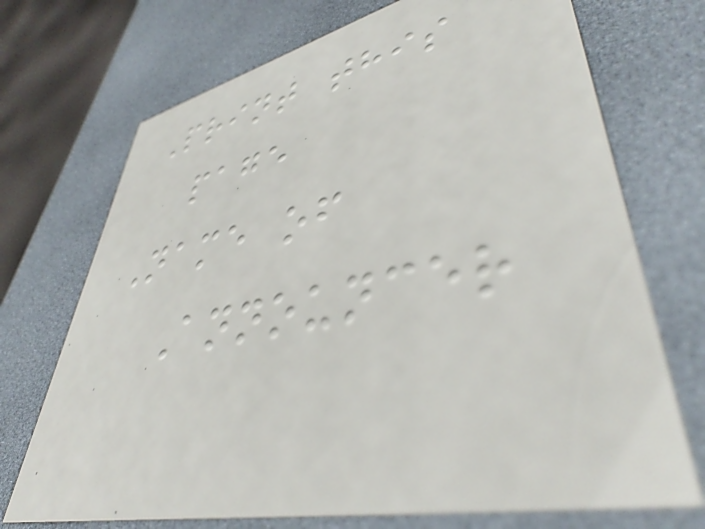Print this
page
Name of
Announcer
